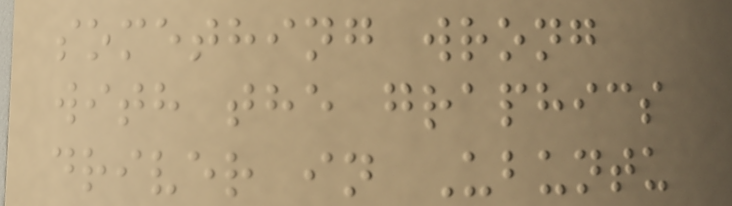something wrong
with the graphics
driver in Ubuntu
